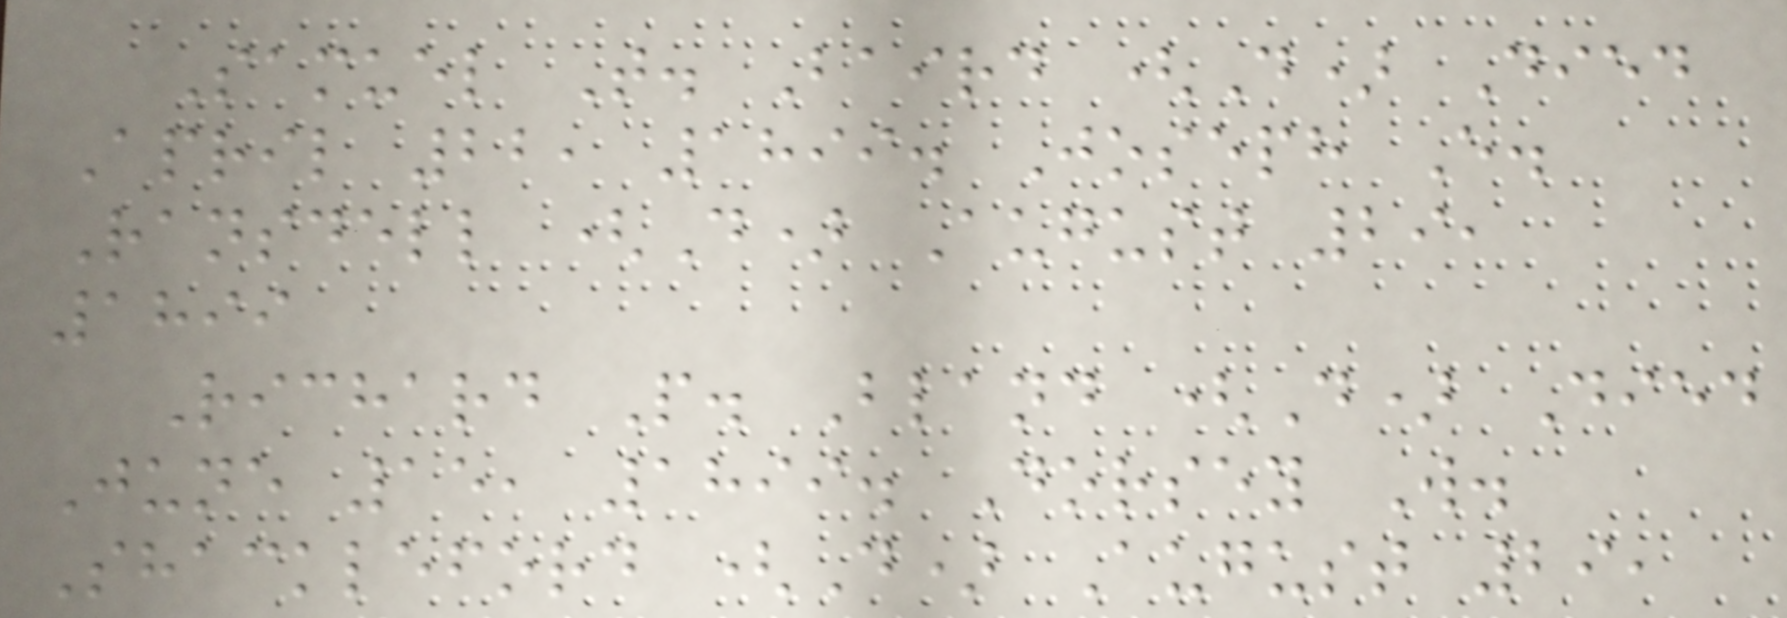Samuel T. Baird (D) Died
April 22, 1899. Joseph E.
Ransdell (D) August 29,
1899
Richard P. Bland (D) Died
June 15, 1899. Dorsey W.
Shackleford (D) August 29,
